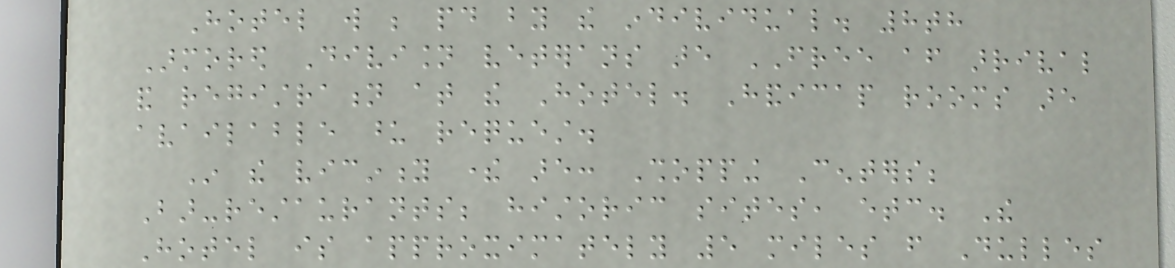Hotel will be paid by the individual. 8th
Armored Division veterans are FREE after arrival
and registration at the Hotel. Handicap rooms are
available upon request.
In the vicinity there are: Shopping Centers;
Bar-restaurants; historic sites, etc. The
Hotel is approximately 5 miles from Dulles
